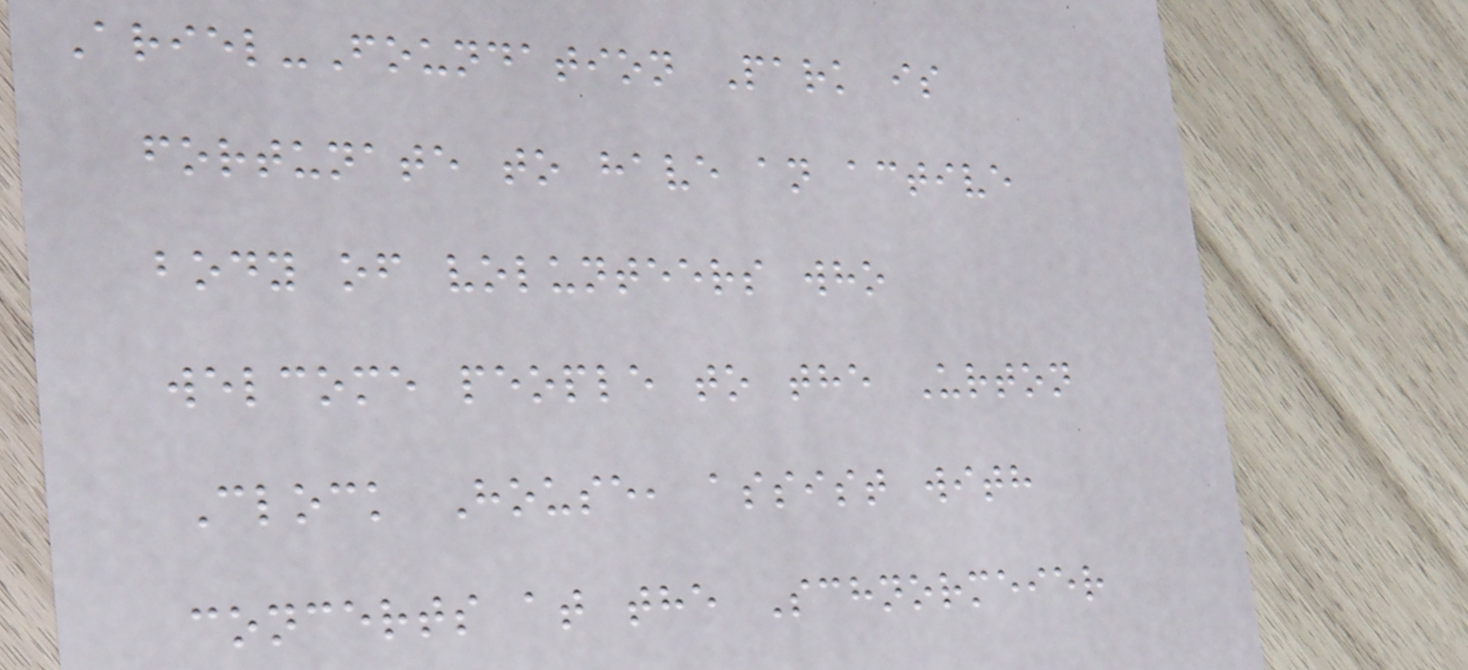Ariel-Foundation Park is
fortunate to have an active
body of volunteers who
welcome people to the Urton
Clock House, assist with
concerts at the Schnormeier
